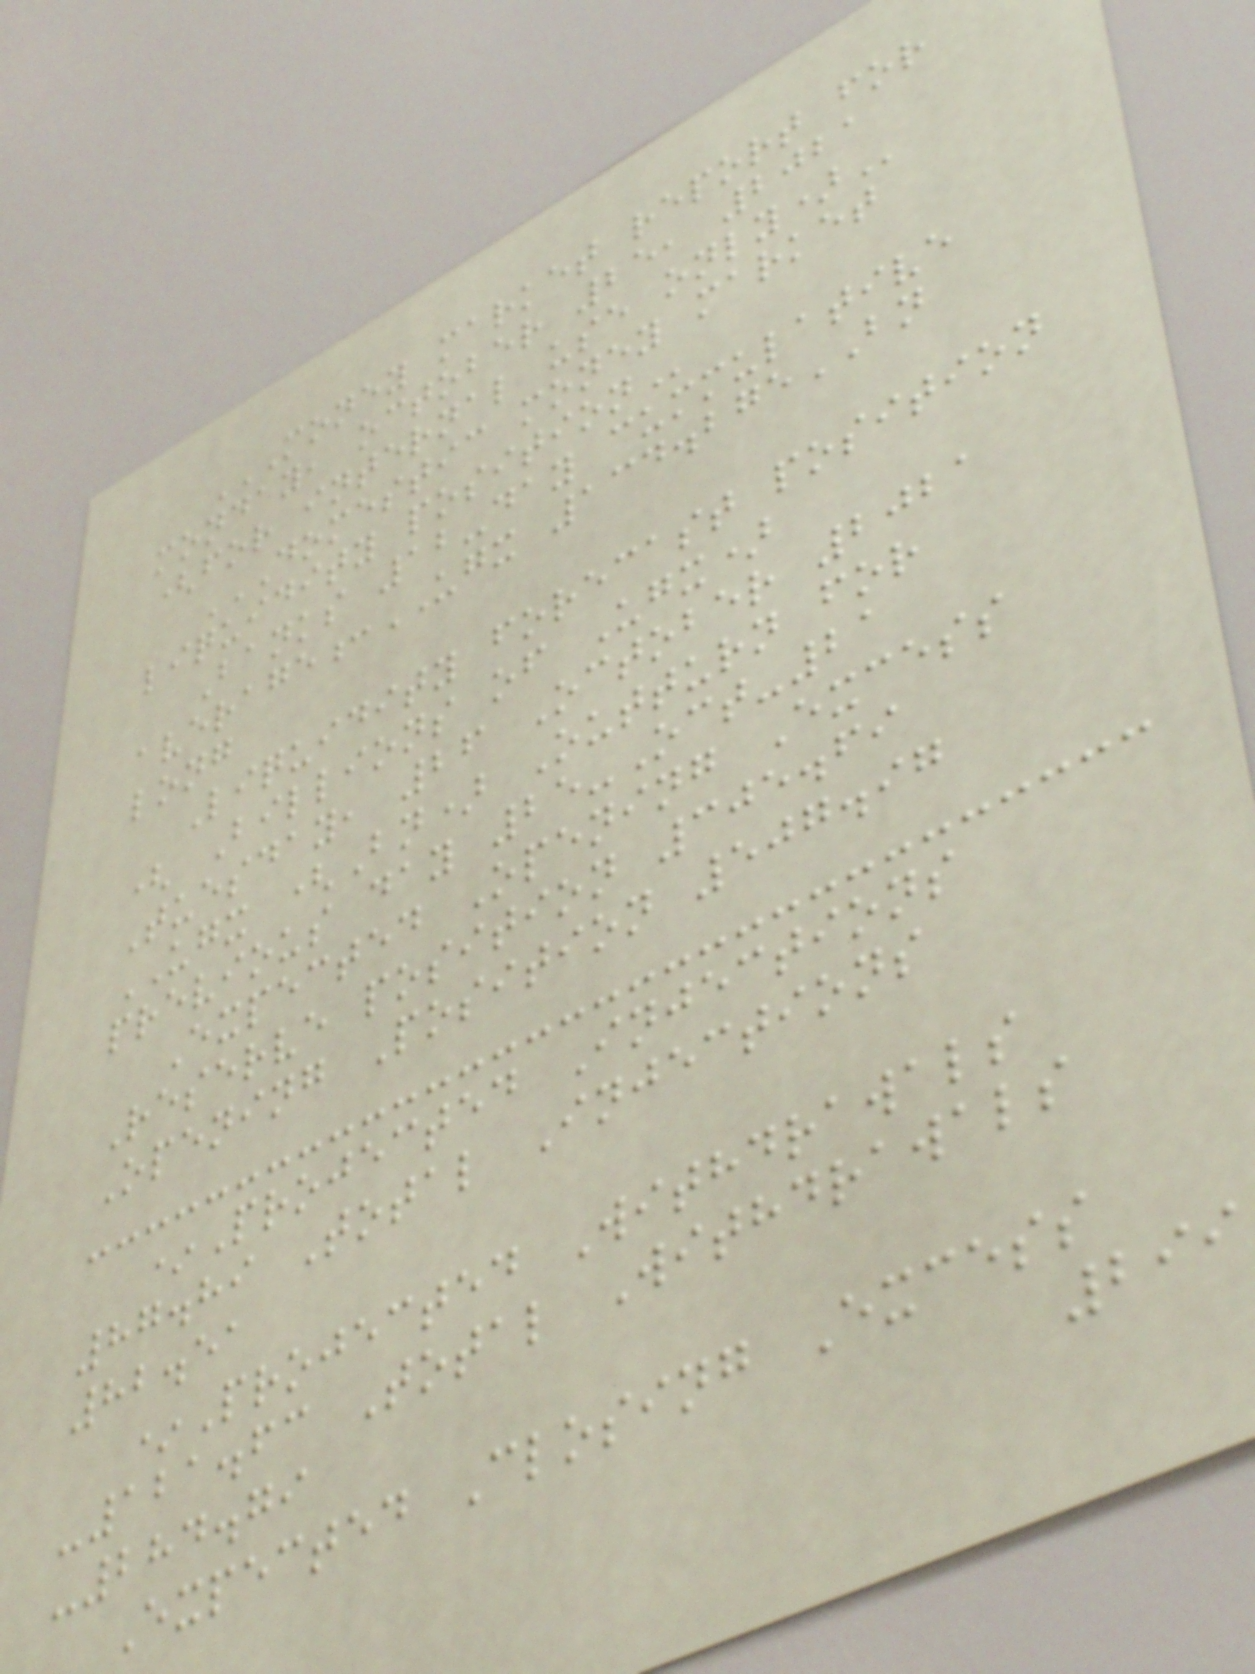MONEY MARKET REPORT FOR
monday, october 25, 2021
(for internal use
DOMESTIC MONEY MARKET
liquidity
Banks 12-day cummulative
average:UGX 134.275BN
long
Liquidity forecast position
( Billions of Ugx)
Tuesday, 26 October 2021
UGX (Bn) Outturn for
previous day 25-Oct-21
Expected Opening Excess
Reserve position 305.69
Opening Position 507.97
*Projected Injections
87.89 Total Injections
82.51
*Projected Withdrawals
-121.63 Total Withdrawals
-284.79
Expected Closing Excess
299
